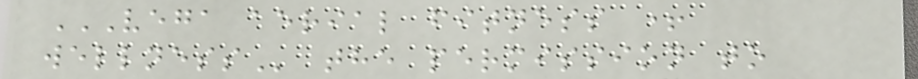VEGA AERIAL FITNESS +
WELLNESS the permission to
